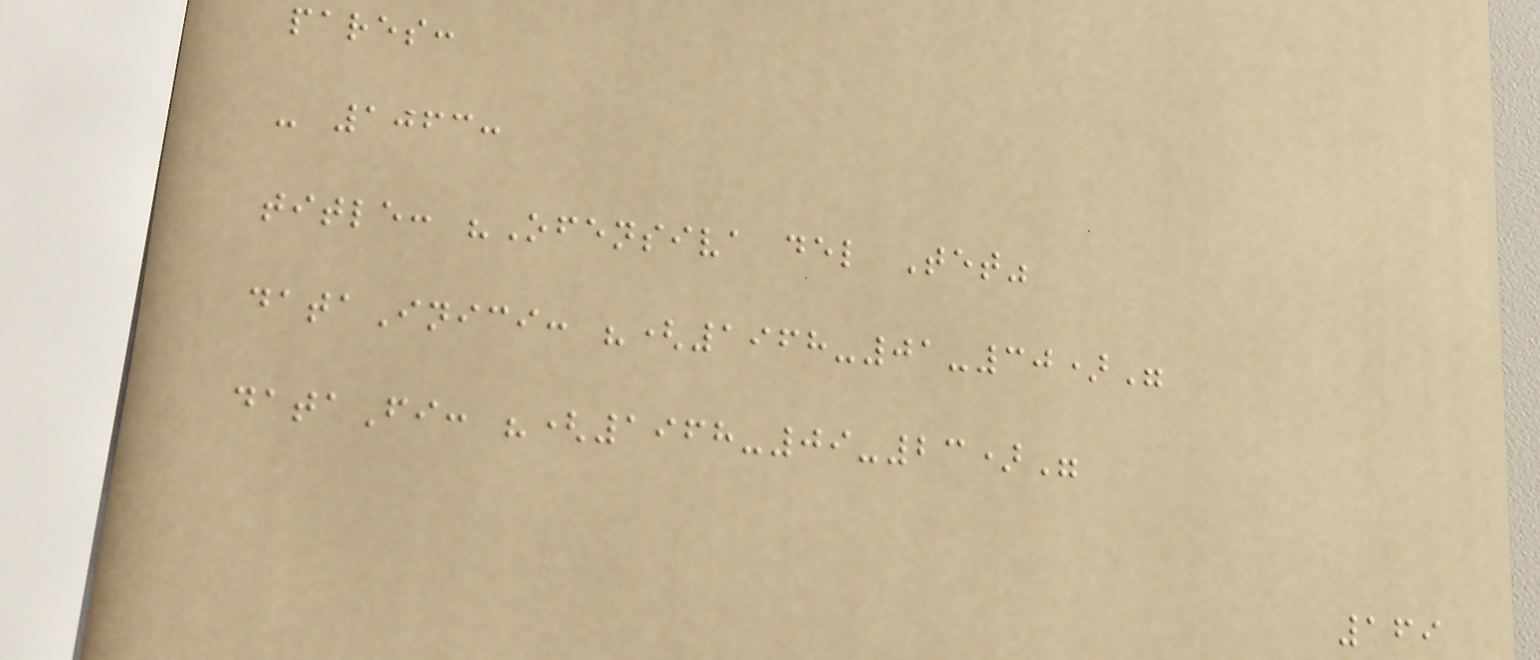pares:
- 1063:
title: "Ofensiva del Tet"
dataInici: "(1968-01-30)"
dataFi: "(1968-09-23)"
169
